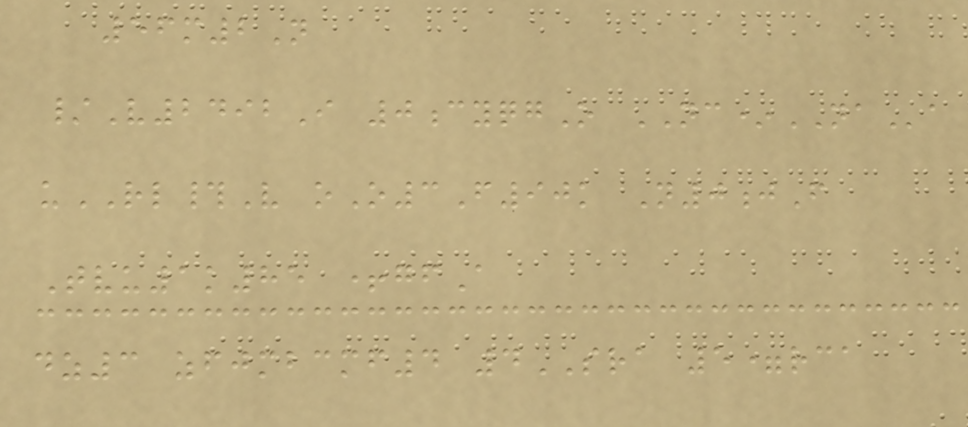56m2N
/V2492I 0cyqgO NC*NAa
uRL#V oO3F90k N0jF
Tvu1k85 +gfA
dz3 zfjmbcmf4 4SRA 5=rca
